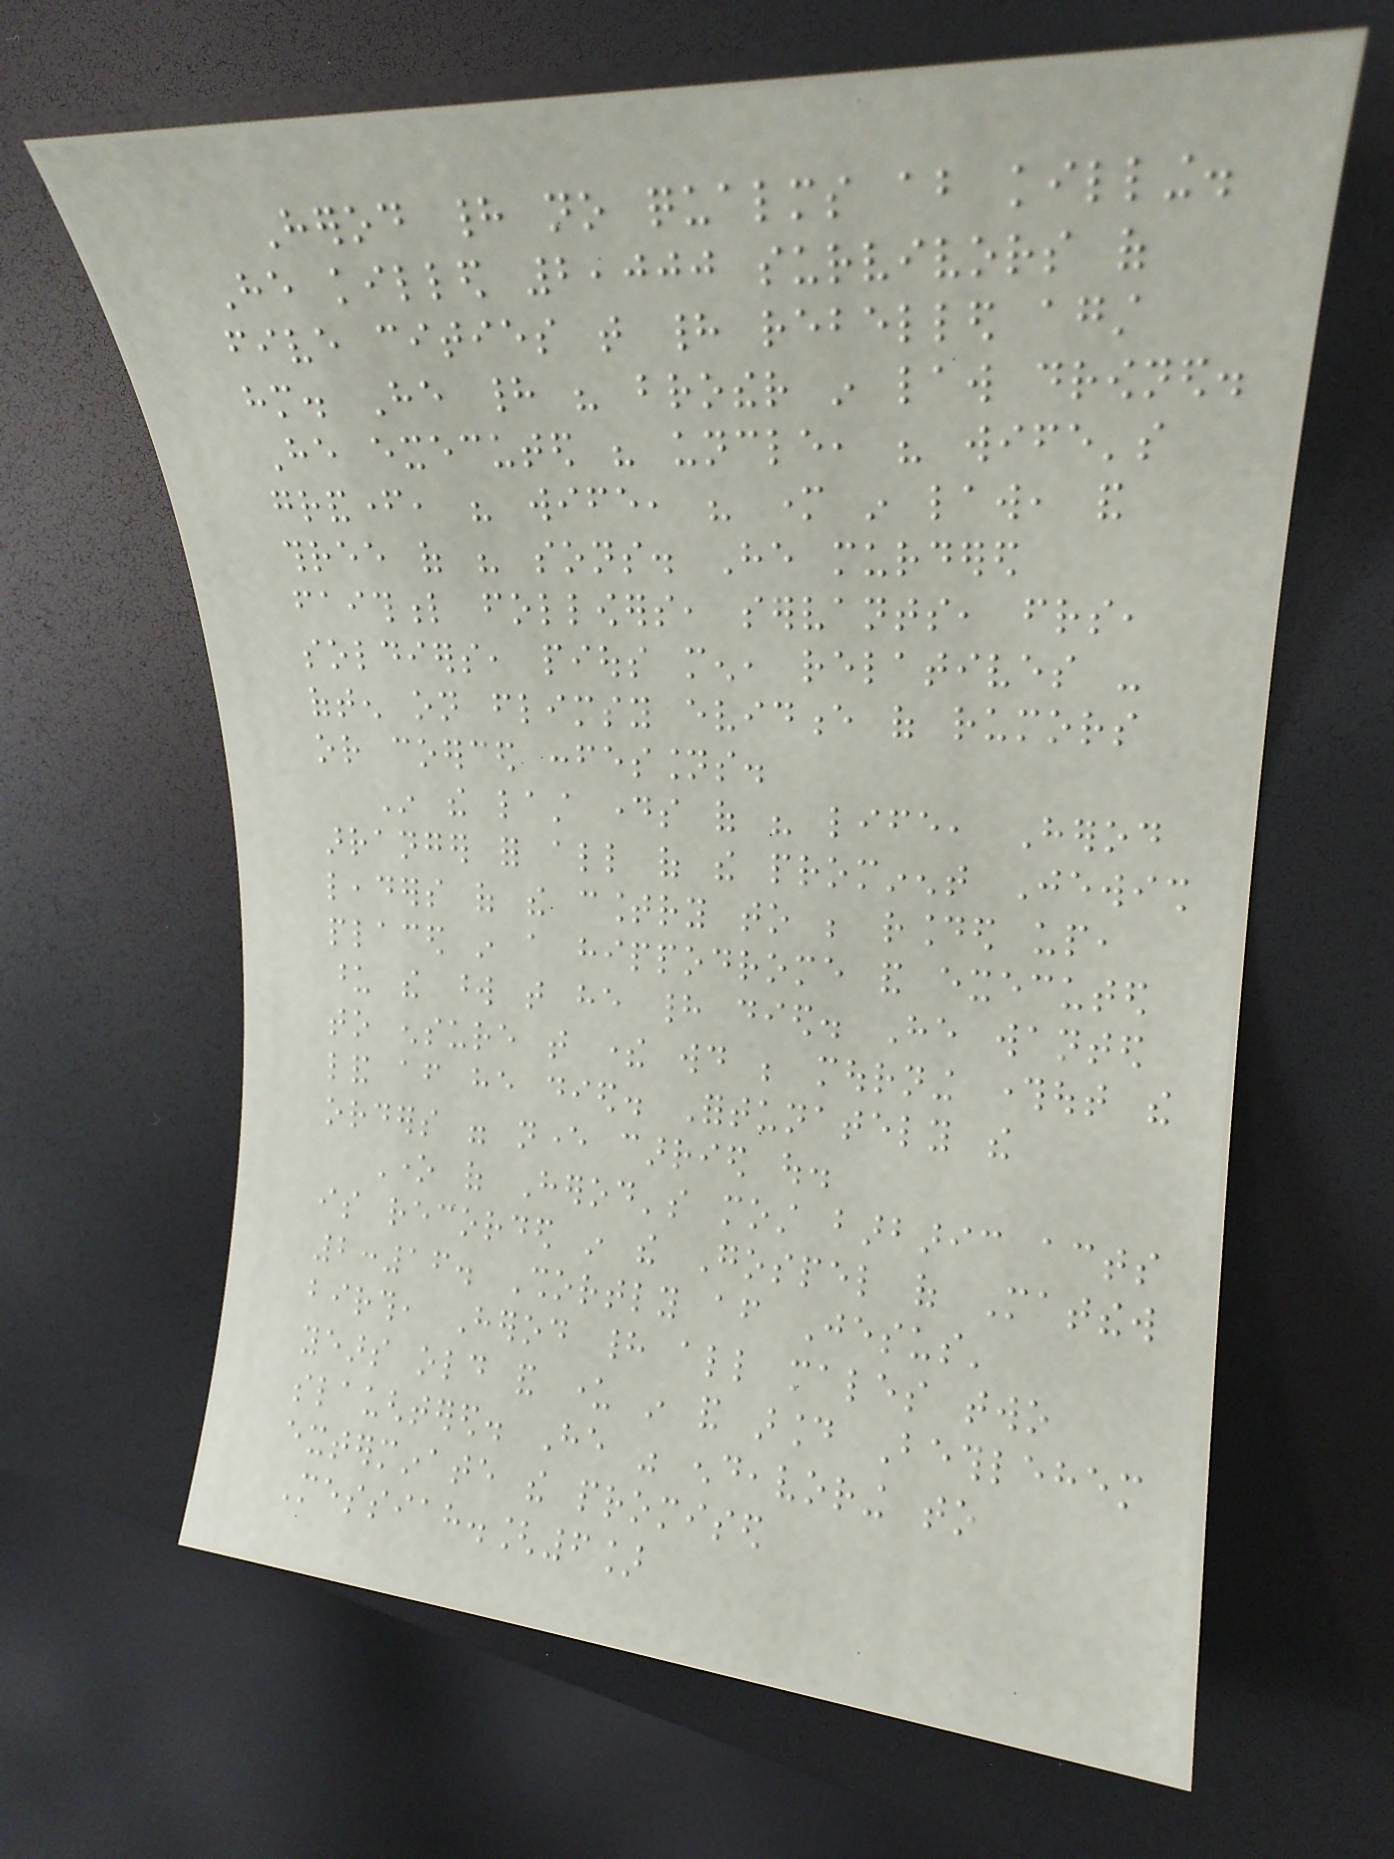Herod had no qualms about killing.
He killed 2,000 survivors of
five cities that had rebelled against
him. He had his brother in law drowned.
He executed his uncle, his wife's
grandfather, his wife, his mother in law, and
three of his sons. He murdered
faithful followers, servants, friends,
soldiers, pious men, relatives -
often on flimsy evidence of rumors
or coerced confessions.
In the last days of his life, Herod
arranger for all of the prominent Jewish
leaders of the country to be rounded up,
placed in a hippodrome and executed
upon the word that he had died. He wanted
to ensure that there would be mourning throughout the
land after he died. Fortunately the
orders were never carried out.
One of Herod's most barbaric acts
is recorded in the Gospel of Matthew
2:16. Shortly after Jesus'
birth, Herod had all males two
years old and under in and around Bethlehem
slaughtered. He was endeavoring to
exterminate the promised
Messiah.[6]
